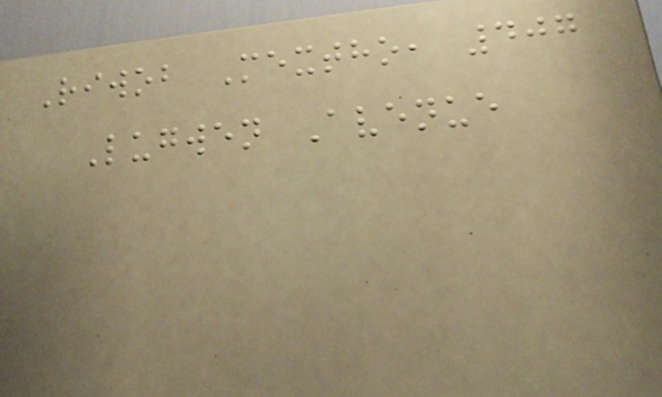Riwob Mextho, 407
Lugwen Avenue
